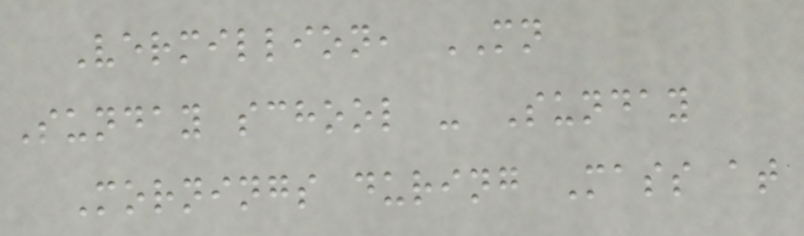Vermillion, MN
Sunday school - Sunday
Mornings during Mass at
